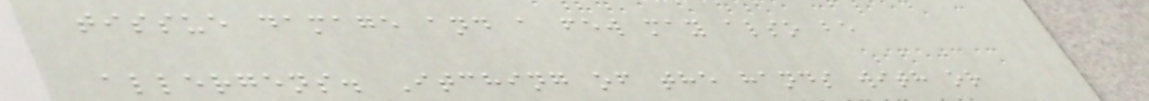tissue damage and a few may also be
allergens. Itching of the hands with or
